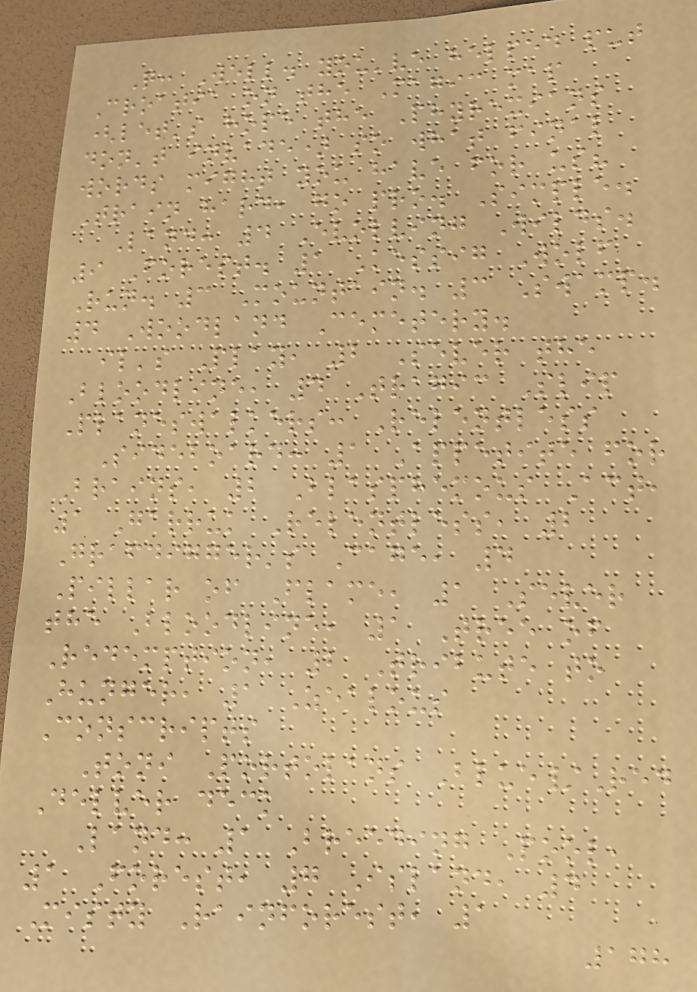Q: Well. you've helped put
Croatia on the Magic map
(let's hope the Phyrexians
don't invade) so what final
words might you have for us?
Train hard, go pro. Simple.
Land: 4 Evolving Wilds.
9 Forest. 1 Kessig Wolf
Run. 3 Mountain. 3 Swamp.
4 Woodland Cemetery.
il's Play, 2 Sever the
Bloodline, 4 Tragic Slip
Planeswalkers: Relentless
Sideboard: 1 Appetite for
Brains, 2 Blasphemous Act,
1 Garruk Relentless, 2
Grafdigger's Cage, 4
Pillar of Flame, 1 Sever
the Bloodline, 1 Tree of
Redemption, 2 Tribute to
Hunger, 1 Zealous
Conscripts
Toni Portolans Blue/Red
Delver deck
Land: 1 Breeding Pool,
1 Forest, 7 Island, 4
Misty Rainforest, 1
178
